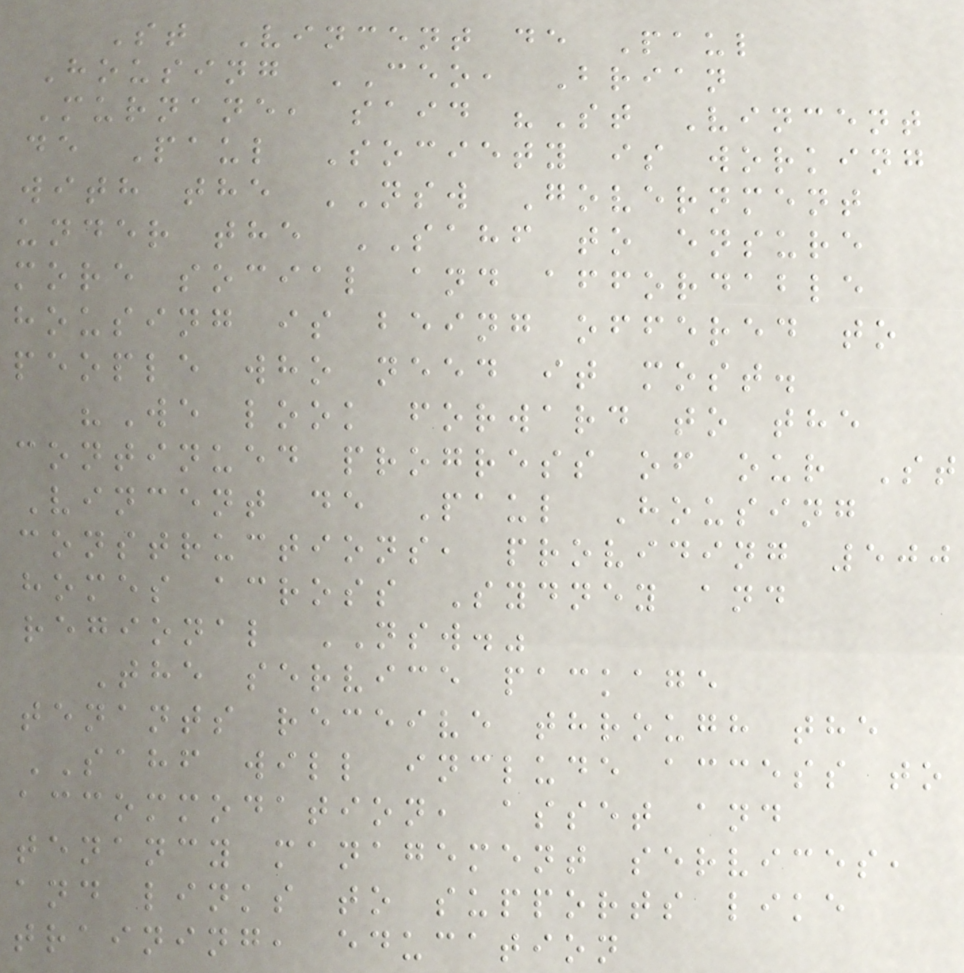St Vincent de Paul
Housing CEO, Brian
Murnane, said "St Vincent
de Paul Society is working
with the NSW Government
under the SAHF to ensure
more social and affordable
housing is being offered to
people who need it most.
"We look forward to the
continued progress of our St
Vincent de Paul Housing
constructions, providing 500
homes across Sydney and
regional NSW."
The service package
tenants receive through the
SAHF will include access to
accommodation, asset and
tenancy management services,
and links to supports like
training, education
